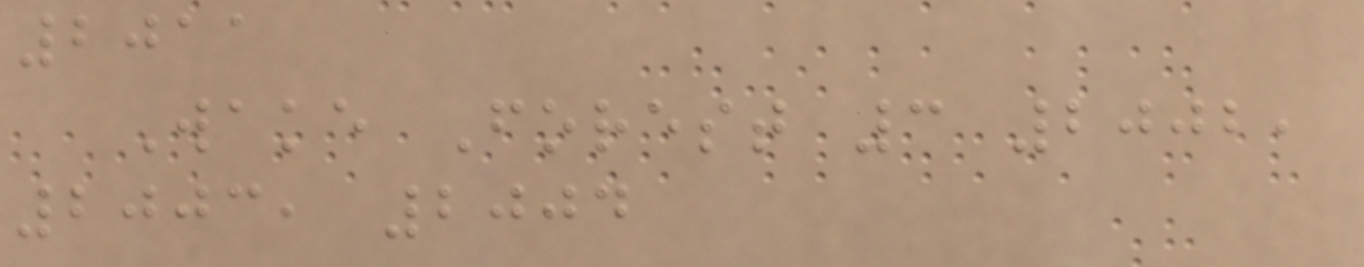2011
Wake Forest 3 2002,
2003, 2004
